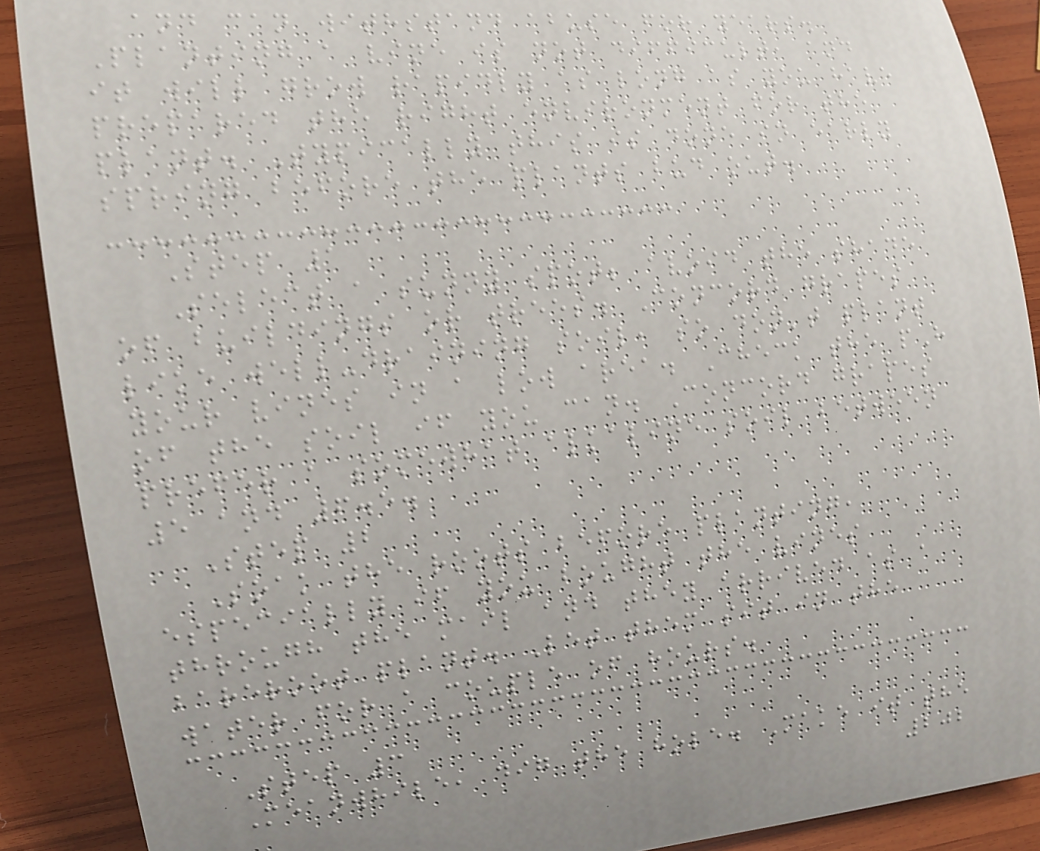and can withstand abuse for years.
Planting a vine is not difficult, and
it will grow rapidly as long as you have
prepared the right environment for the
plant. Typically this is done in early
spring before the plants bud out.
Step 1
Select a sunny spot; avoid the shade
of buildings or trees. Concord grapes
like well-draining soil, so don't plant
your vines in a low area. Check the pH
of the soil if you can. Concord grapes
prefer a somewhat alkaline soil between
5 and 6.5.
Step 2
Soak the roots before planting,
especially if you bought the vines
through the mail and they arrived as a
bareroot plant. Let them sit in the
water for a couple of hours.
Step 3
Meanwhile, dig the hole. Make it the
202
